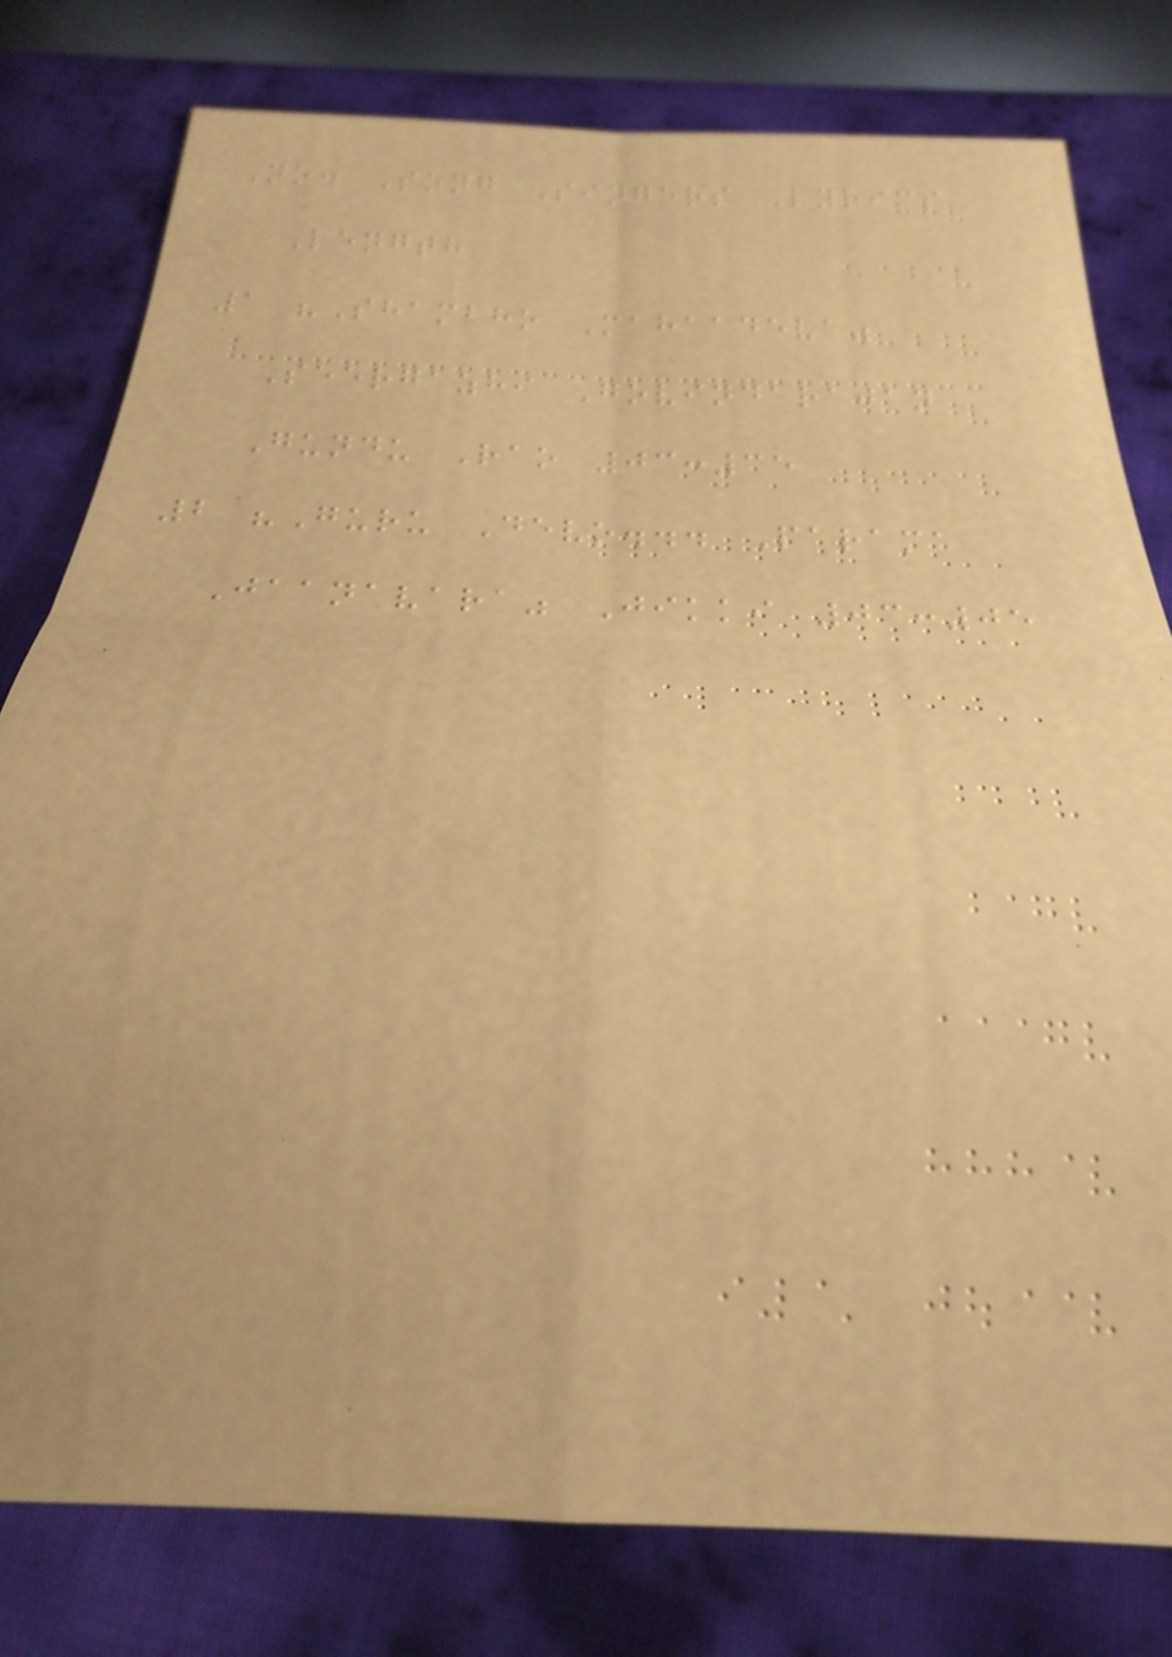No. Song Singers Lyrics
Length
1 "Shambho Mahaadeva"
Seergazhi Govindarajan
Gundu Rao 03:35
2 "Guru Devo... Parama
Jaanavara" Jikki 03:05
